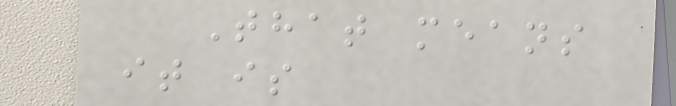That means
it is
